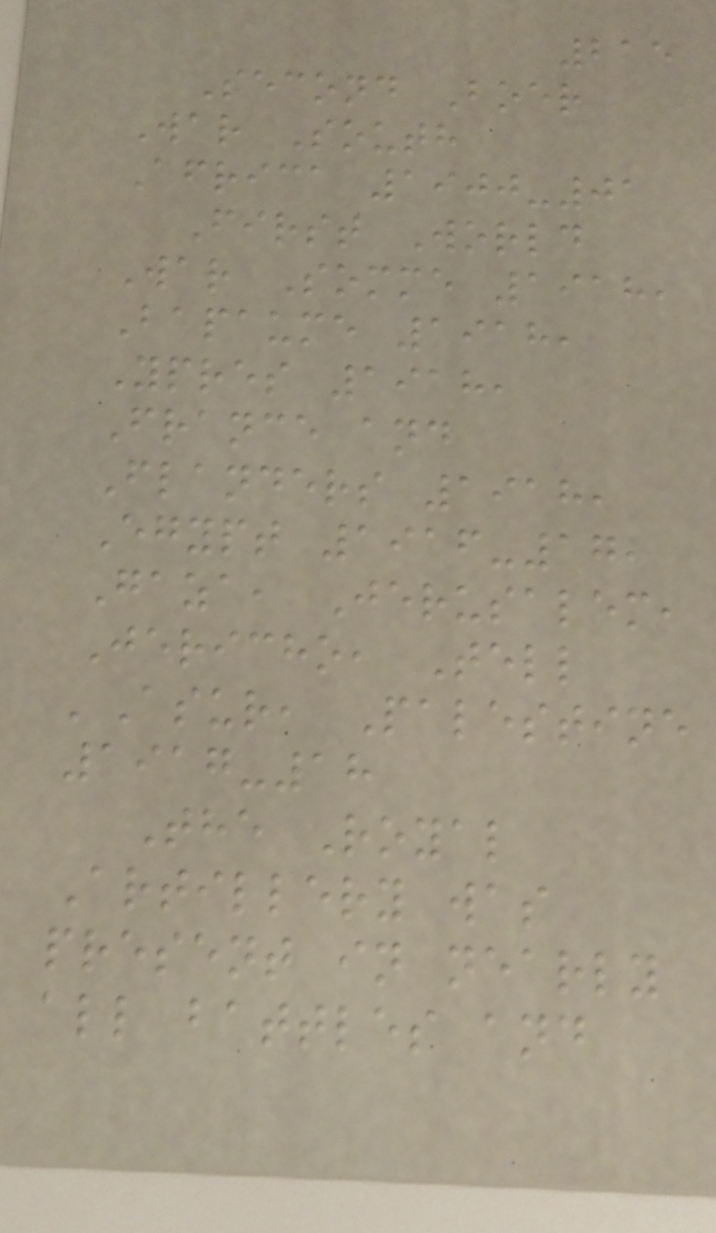215
Second Boer
War South
Africa 1900-01
First World
War Somme 1918,
Bapaume 1918,
Ypres 1918,
France and
Flanders 1918,
Egypt 1916-17,
Gaza, Jerusalem,
Jericho, Tell
'Asur, Palestine
1917-18
The Royal
Artillery was
present in nearly
all battles and
